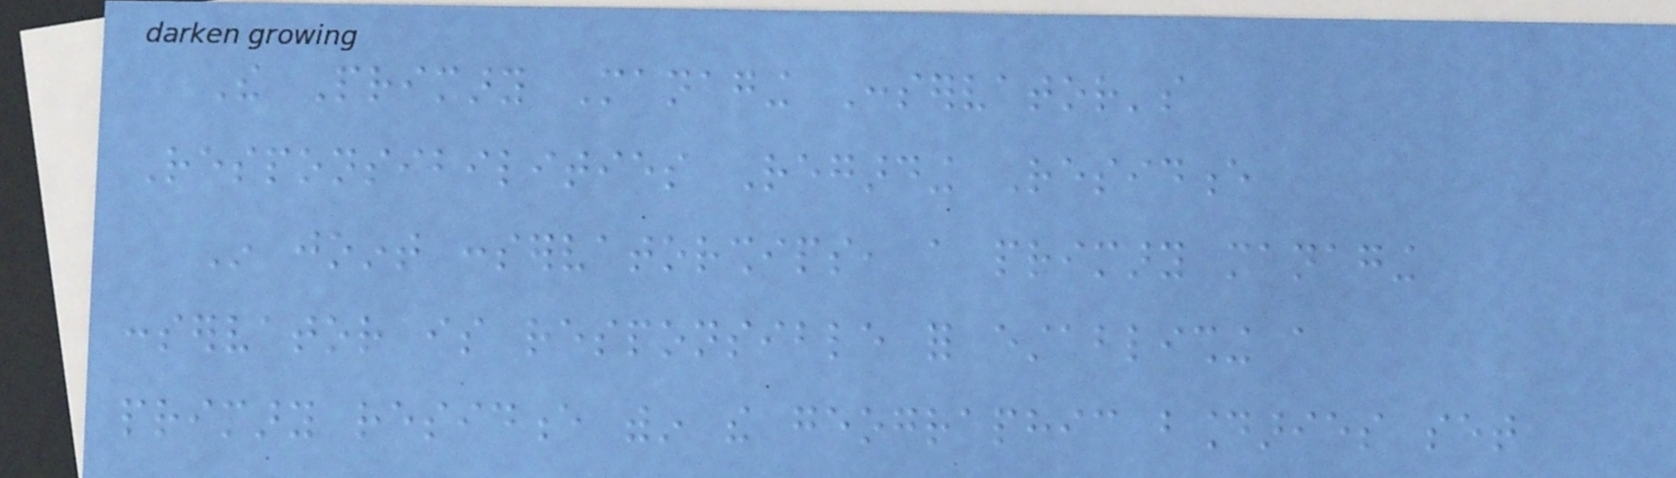The Primary Managing Conservator's
Responsibilities Regarding Residence
In joint conservatorships, a primary managing
conservator is responsible for establishing a
primary residence within the geographic boundaries set
